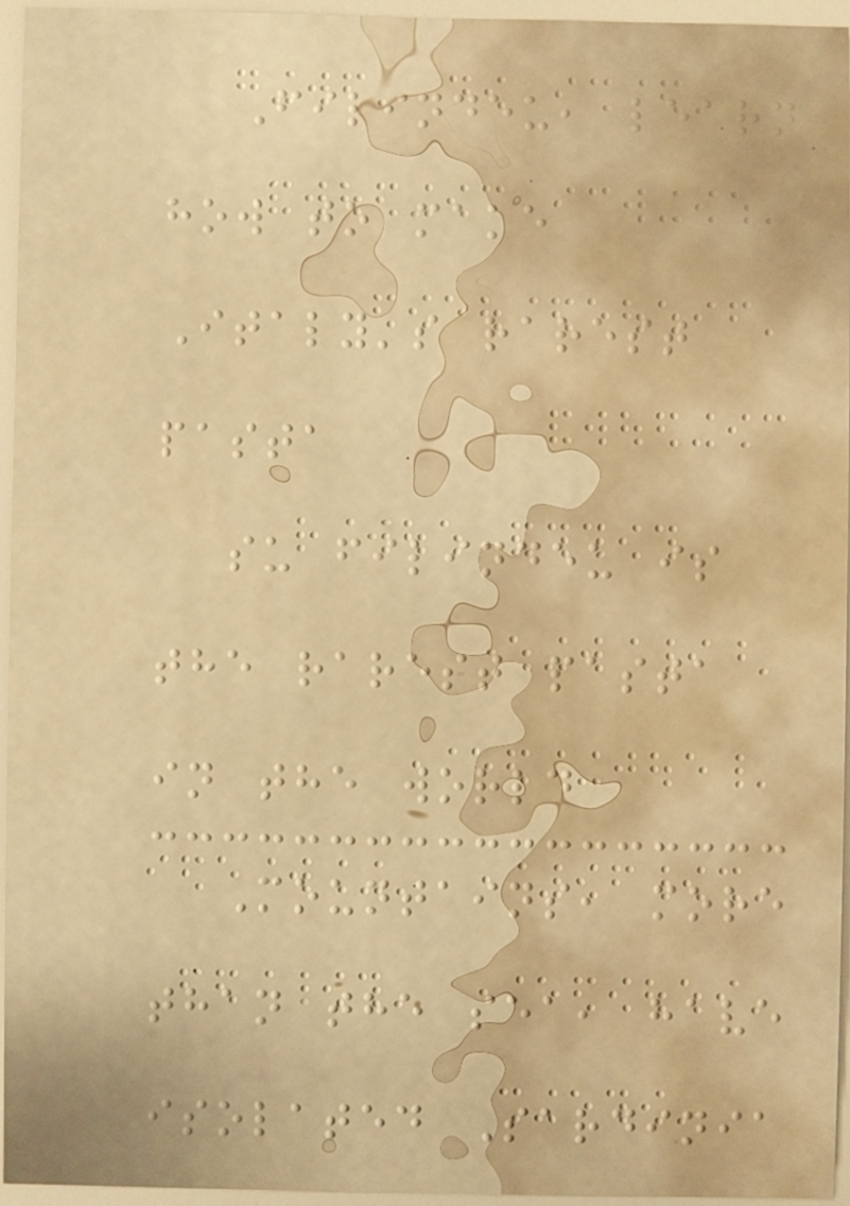Filindeu, learn
how to make
Italy's rarest
pasta
su filindeu is
the rarest pasta
in the world
Mountains, more
than the sea, have
isolated Sardinia
